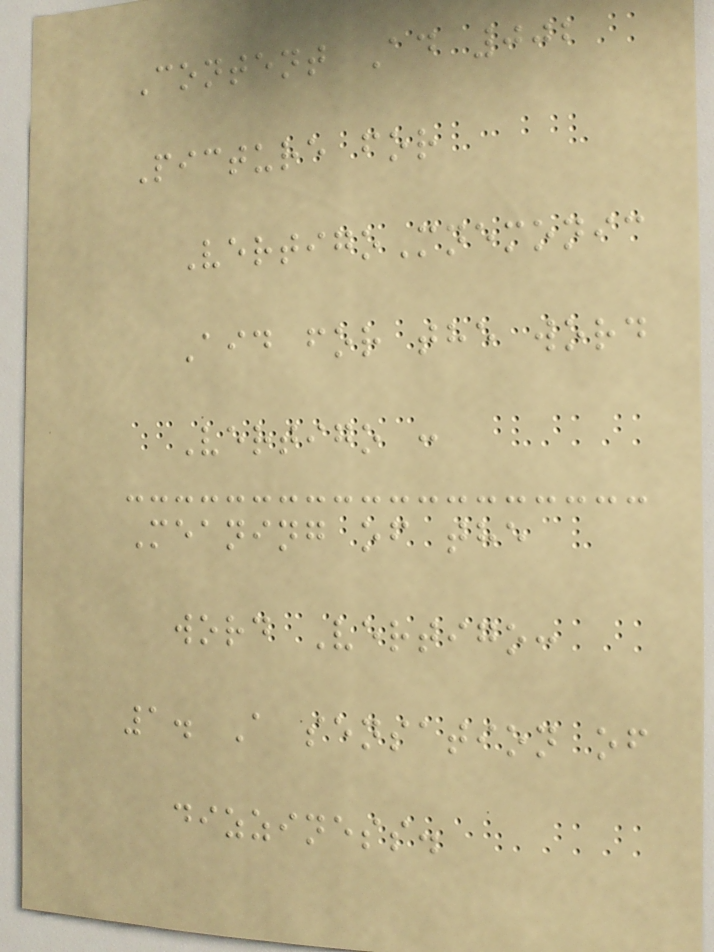Content Ad 002
Picture for
VertigoMnemonic
Aid for the word
Vertigo :
Meaning of the
word Vertigo:
1. A sensation of
dizziness.
